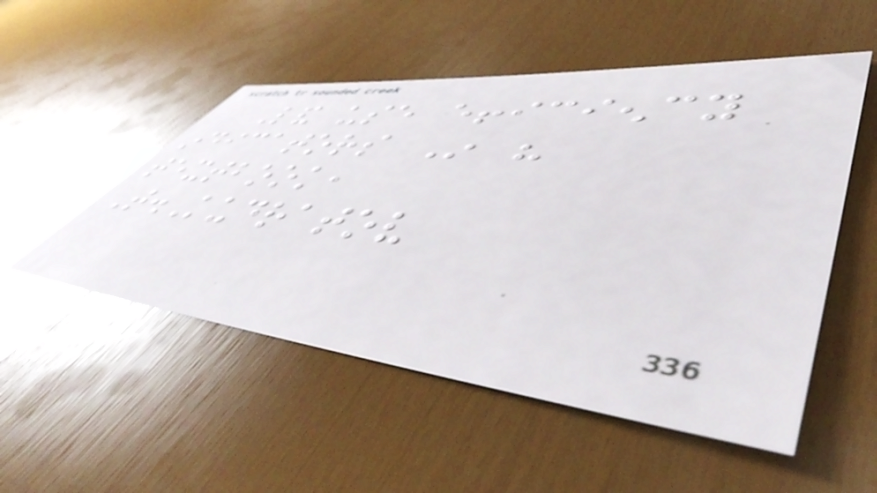Land use efficiency
indicators In his
textbook,
T.Kudratov
